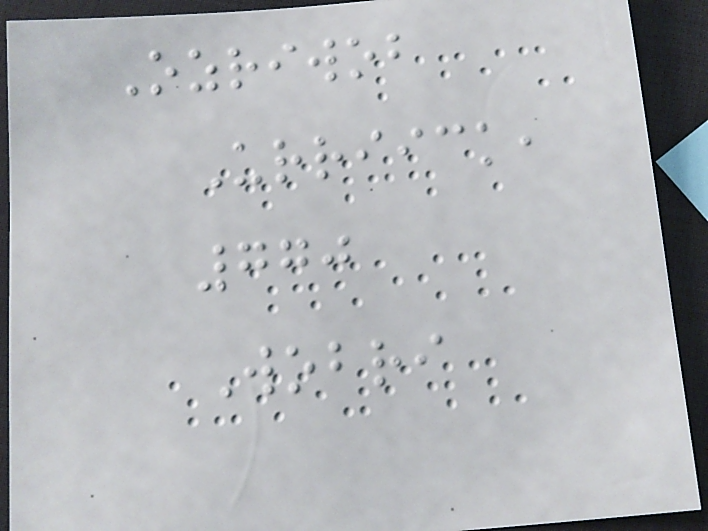Ozriwob
Urriick,
770
Wobri
